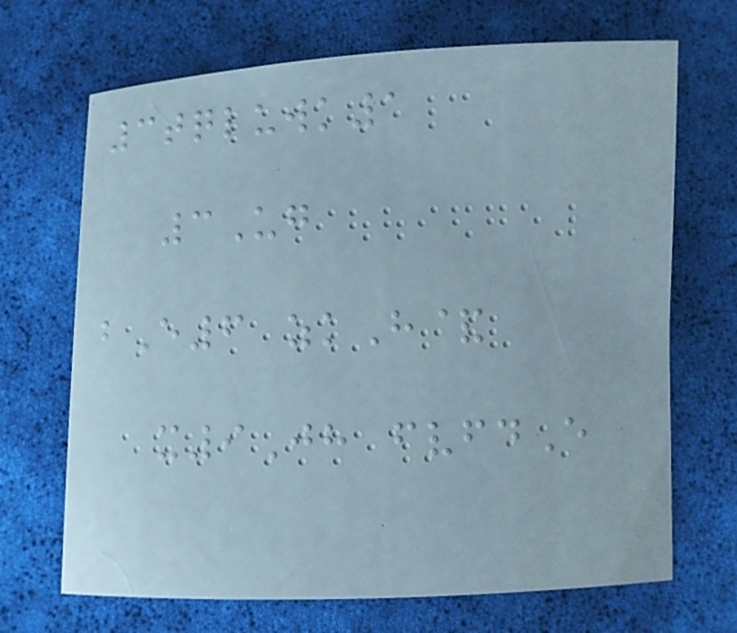3tqluwk1
3Ug
bE6 zkH&
x9Jh fvfdE
